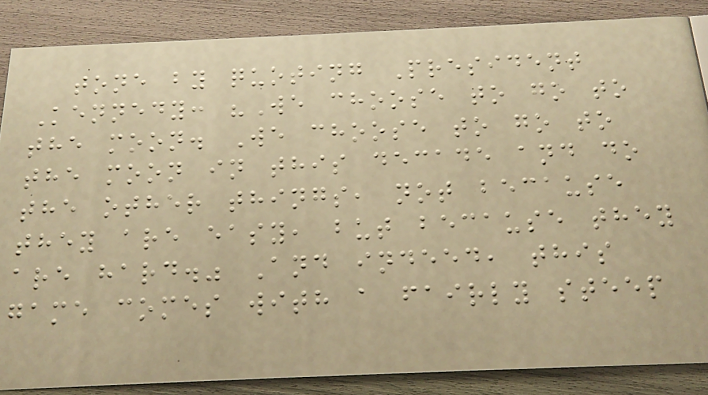tone by quoting President
Kennedy: "We choose to go to
the moon. We choose to go to
the moon in this decade and do
the other things, not because
they are easy, but because they
are hard." And indeed, this
game comes with a fairly steep
